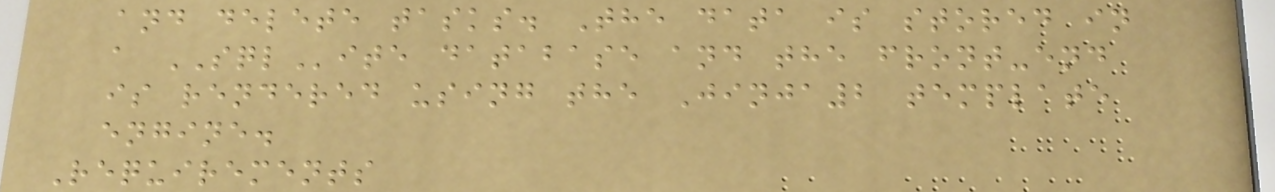and delete tasks. The data is stored in
a SQLite database and the front-end
is rendered using the Jinja2 template
engine.
Requirements
